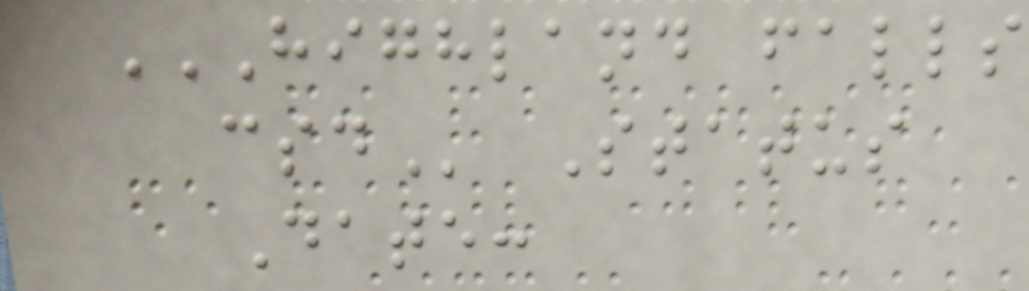HIGHLAND FALLS
CSD Status
Date:
